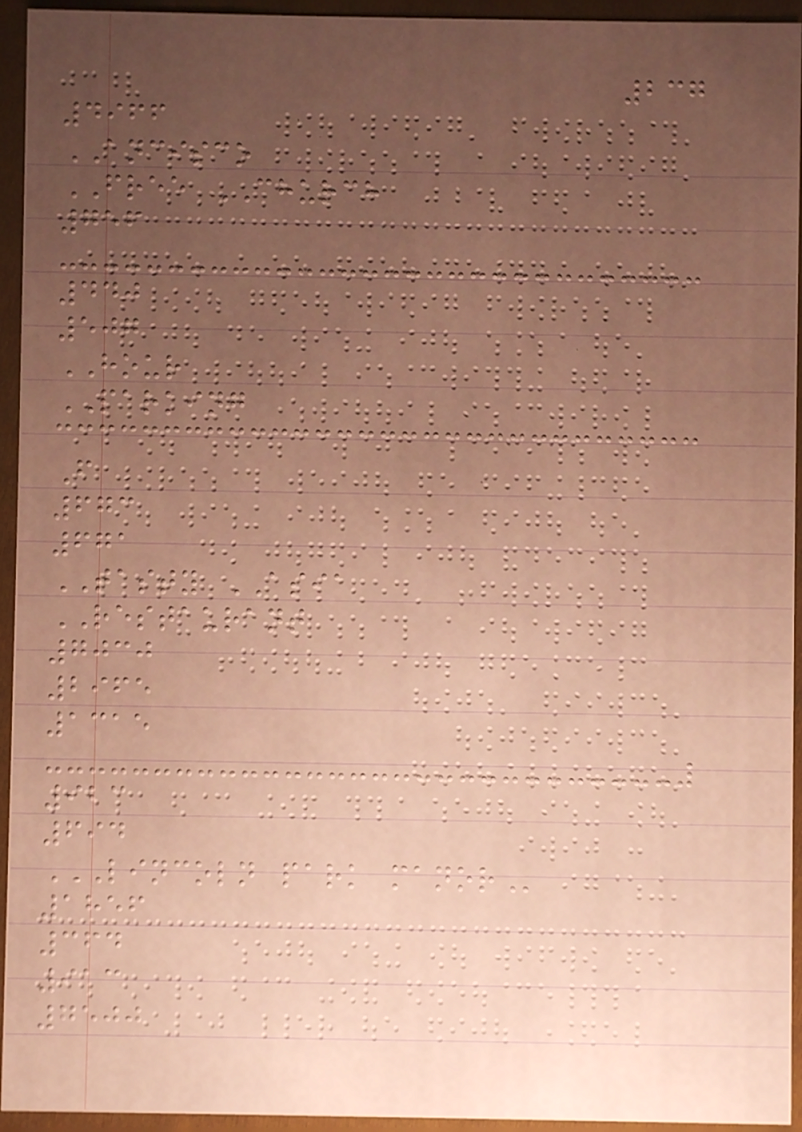237
4966
ANCISCO
FREE CHURCH
756
440
507
HOUR
PARKING
F
673
671
TASTY ASIA
RESTAURANT
7030
2965
1315
923
694
LINCOLN PARK MANOR
1856
364
913
7500
